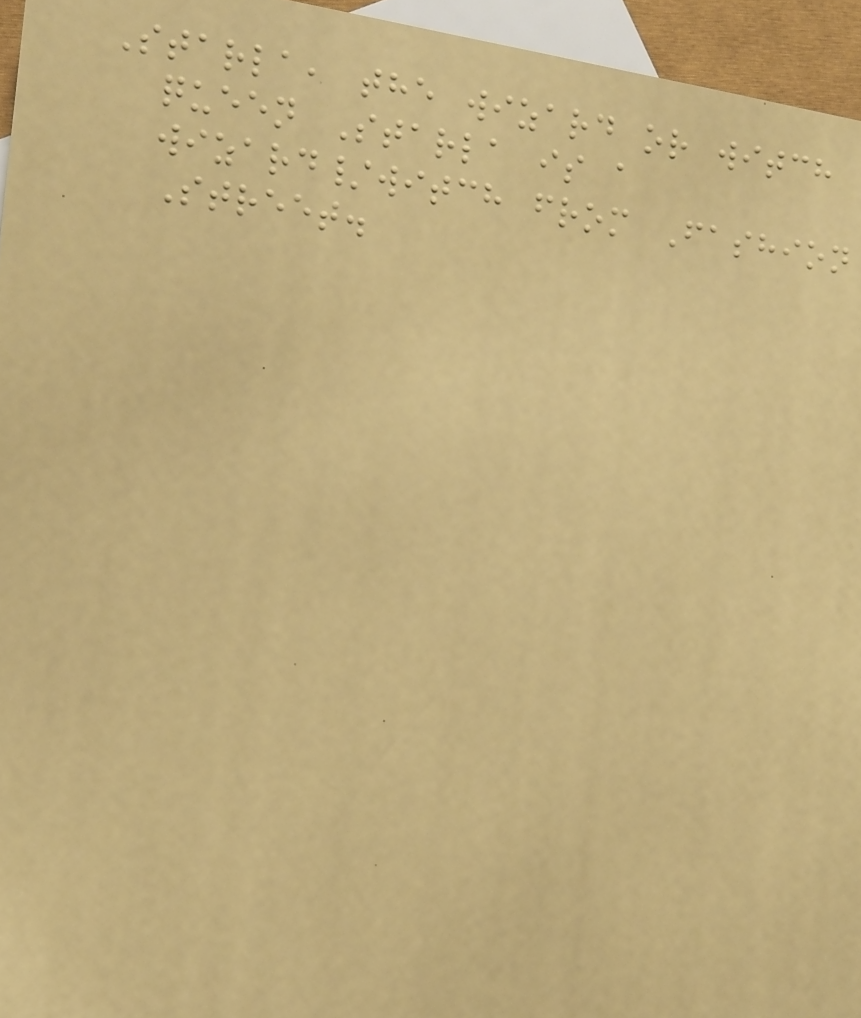Starla, the wizard or witch
queen Starla is a
wizard/witch from Fashion
Street.
